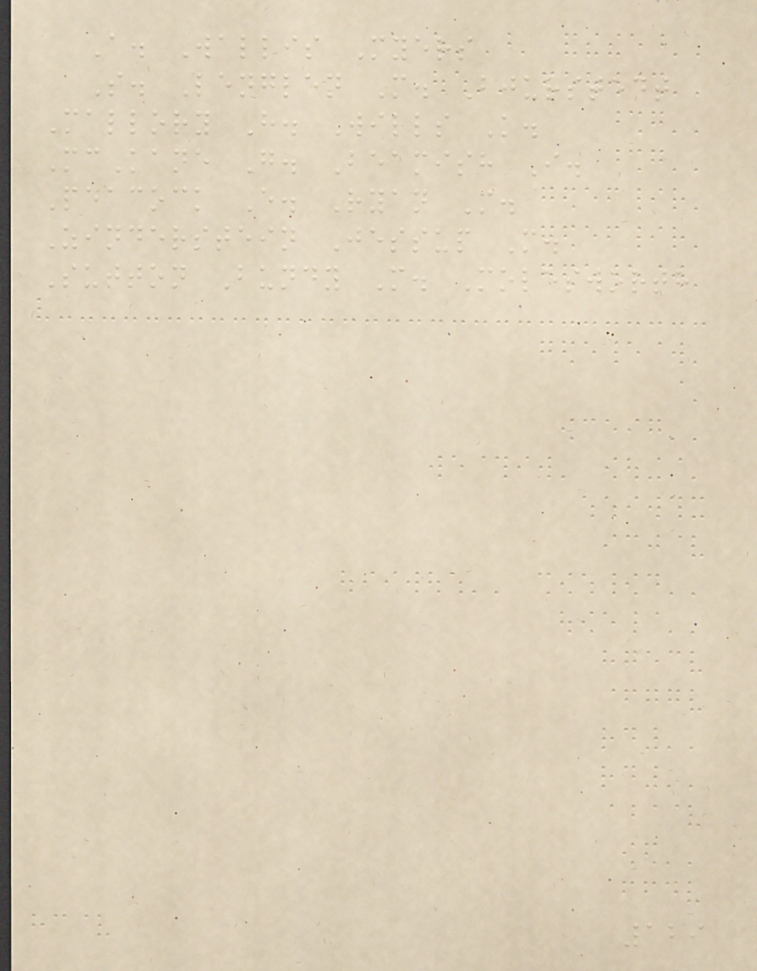A. Wallis Myers
S. Lenglen M. Bjurstedt
Mallory H. Wills K.
McKane G. Beamish I.
Peacock E. Ryan M.
Zinderstein Jessup M.
Sutton Bundy M. Molesworth
129
